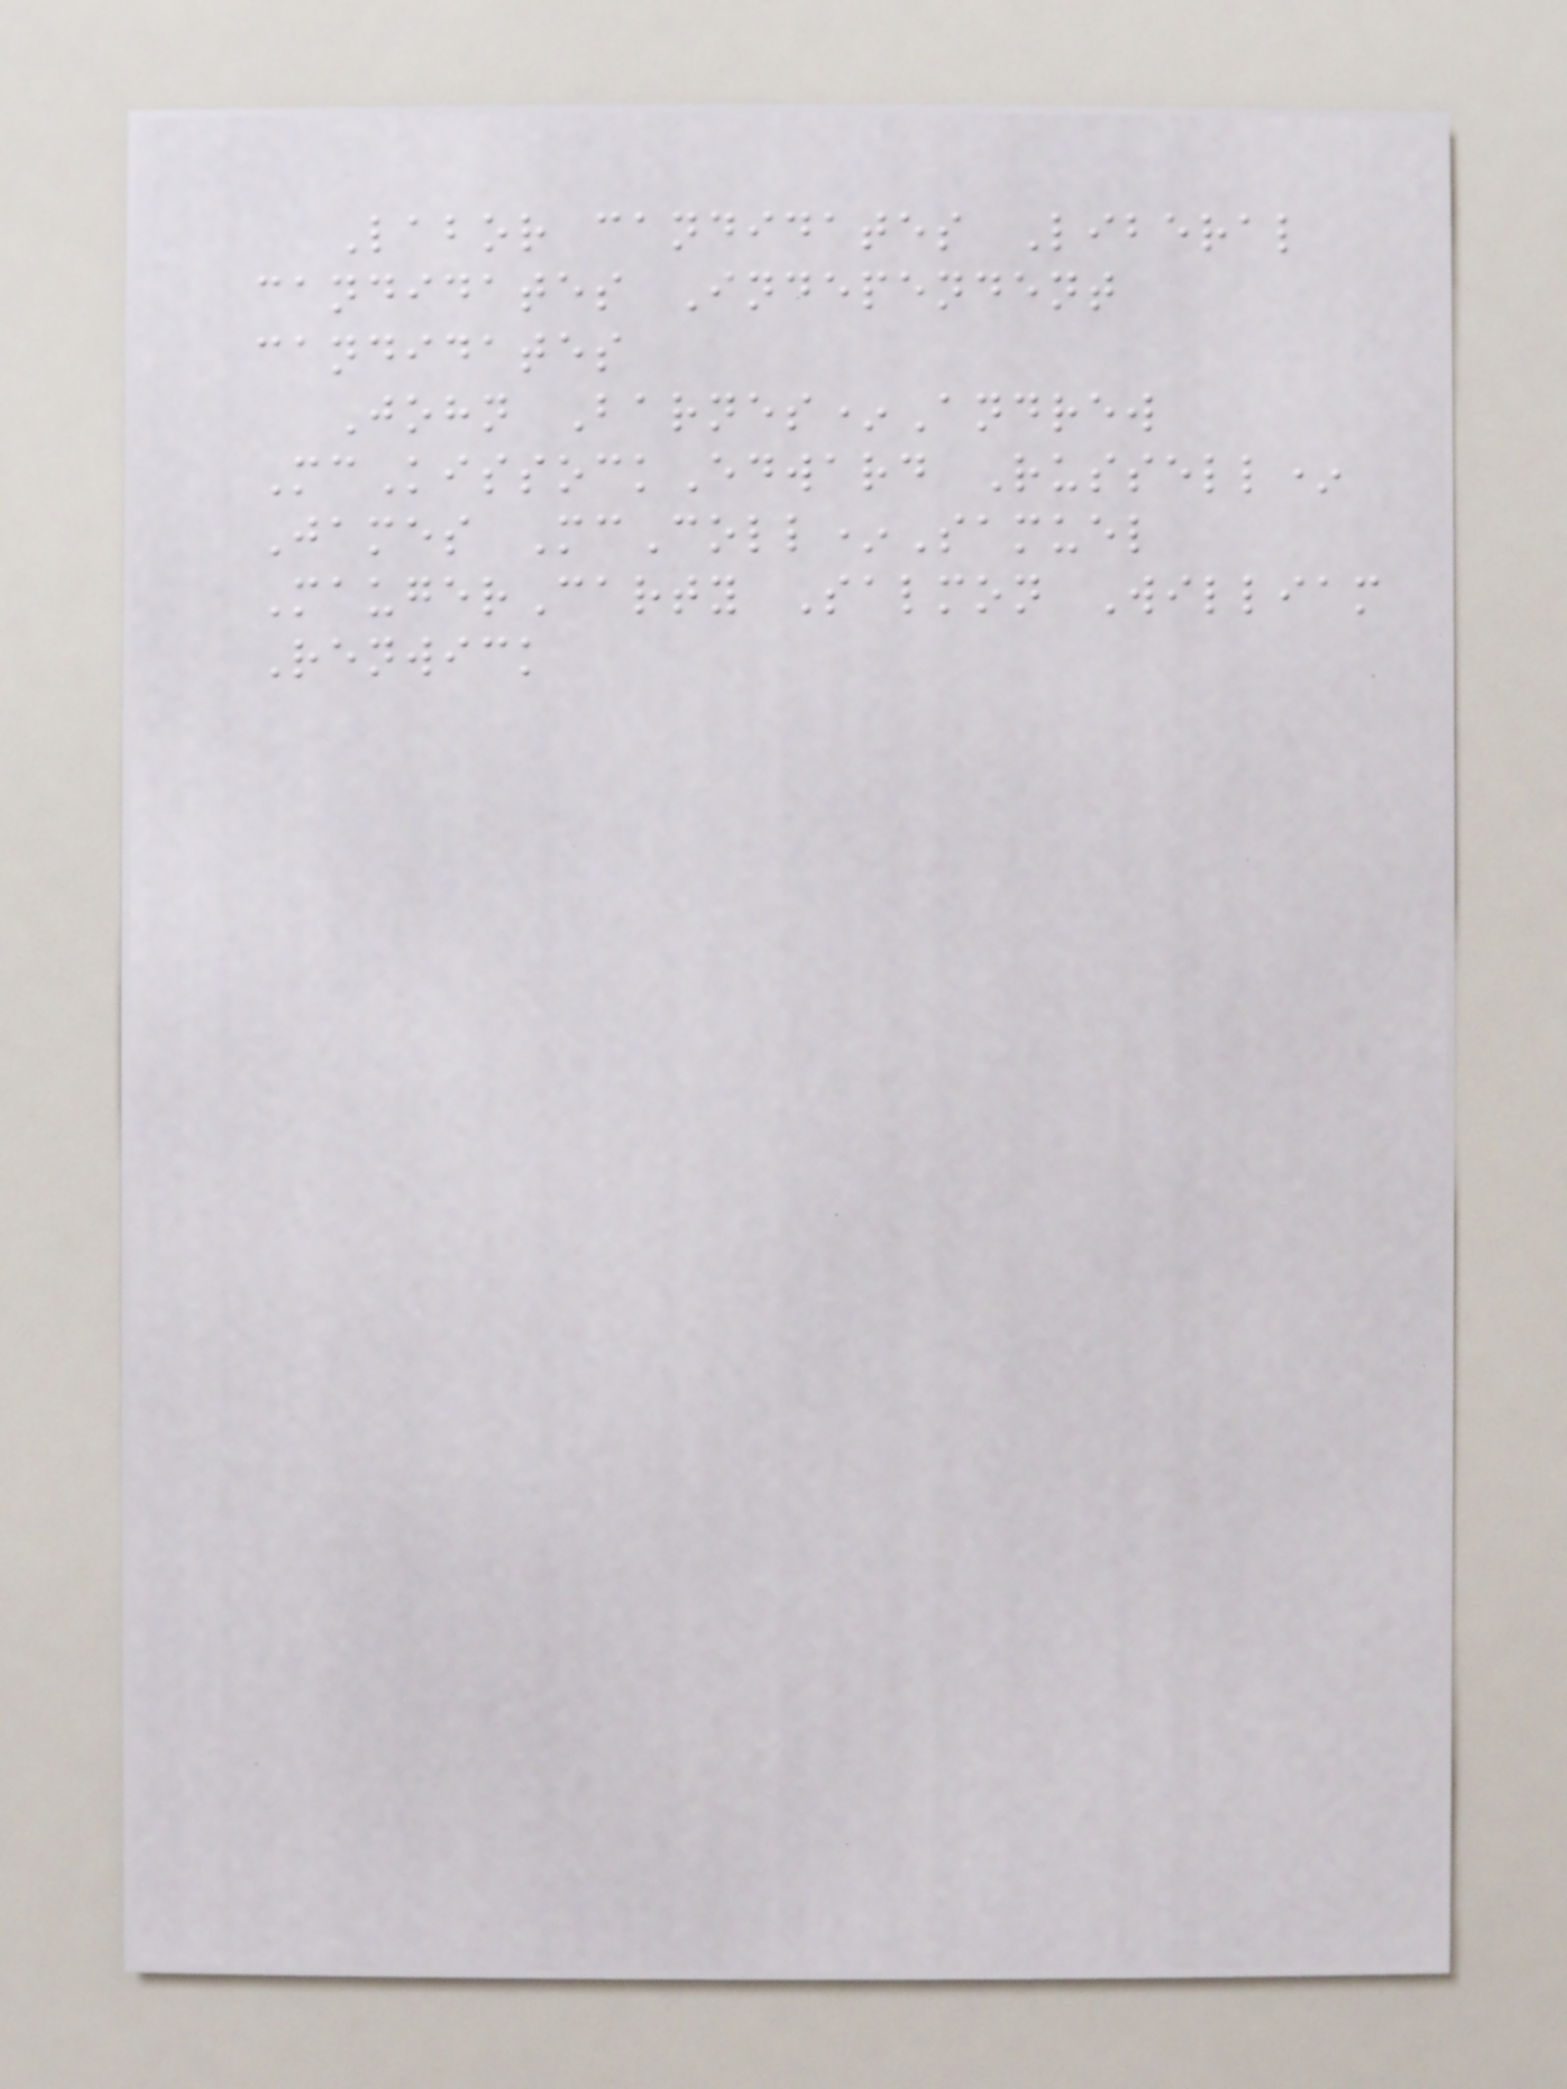Labor candidates Liberal
candidates Independent
candidates
John Barnes*Andrew
McKissockEdward Russell*
James McColl*Samuel
MaugerCarty Salmon William
Renwick
